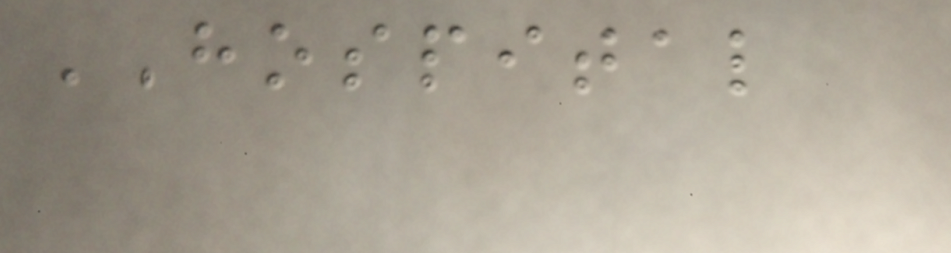HOSPITAL
